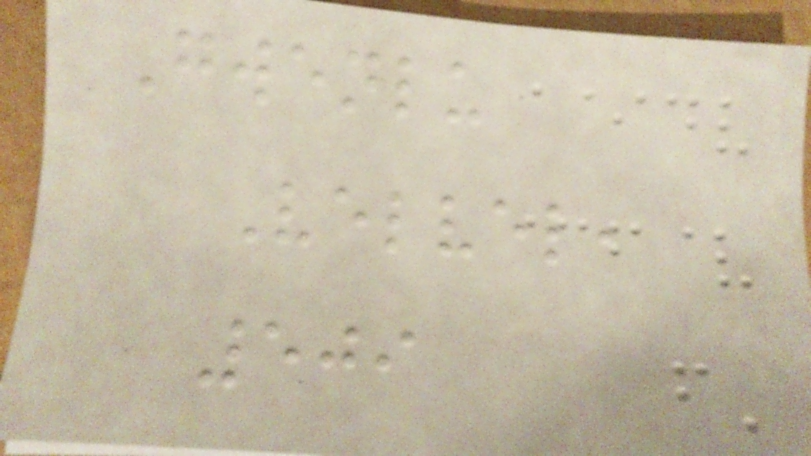Gwenlu
Velvel,
509
